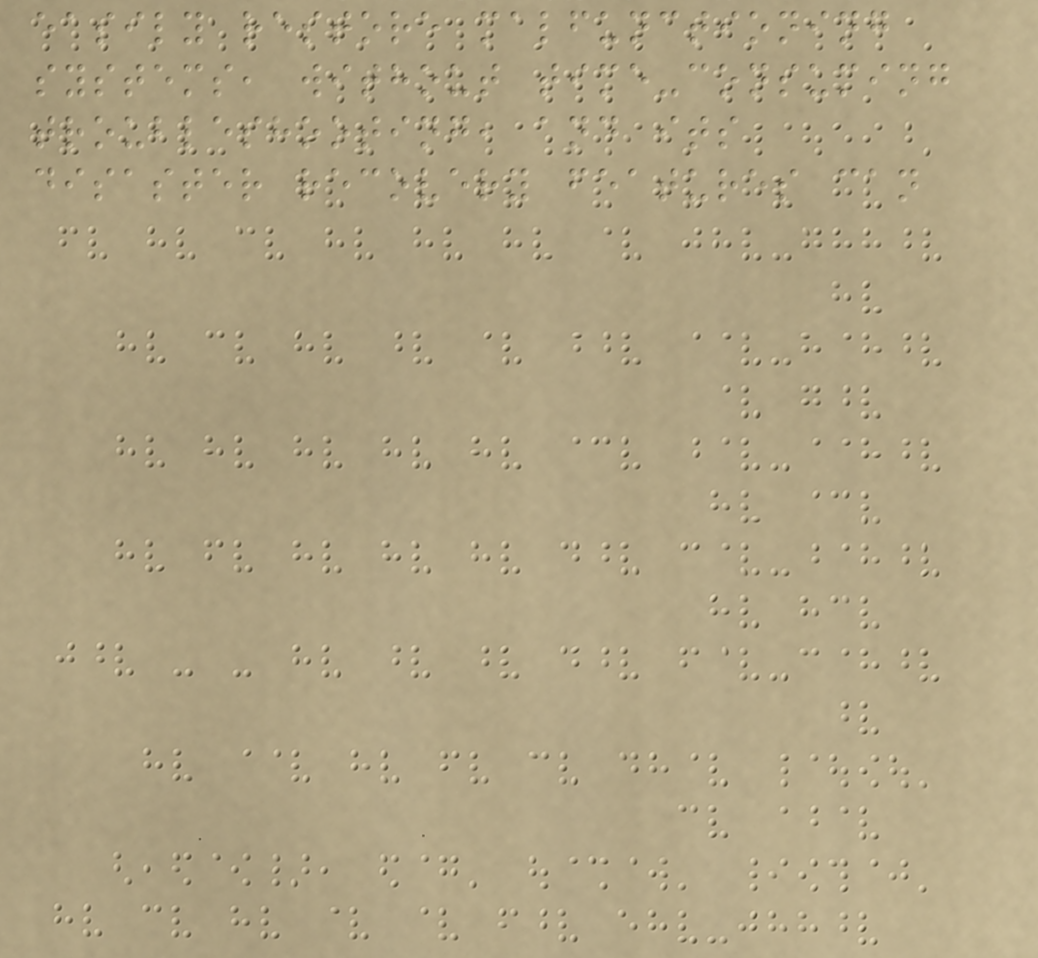easily restore malfunctioning
systems, without time-consuming
troubleshooting, and its
disaster recovery features can
